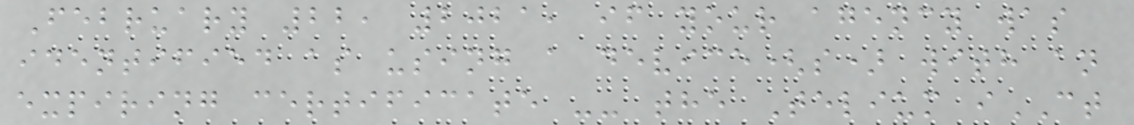February 22, 2021, if your agency was
identified as using a device(s) with an
expiring certificate -- the Telium iCT
